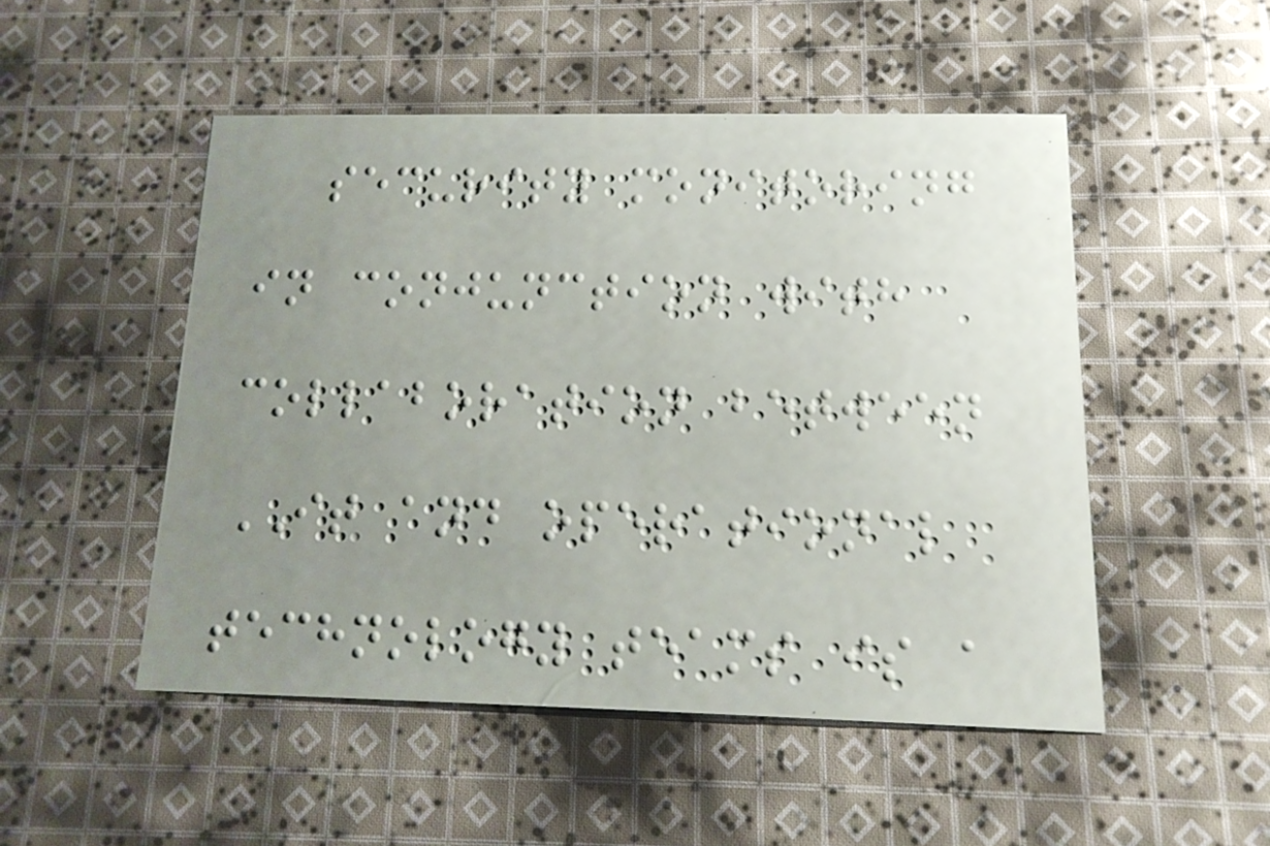security monitoring
in conjunction with
collaboration between
IT and operational
technology teams is a
